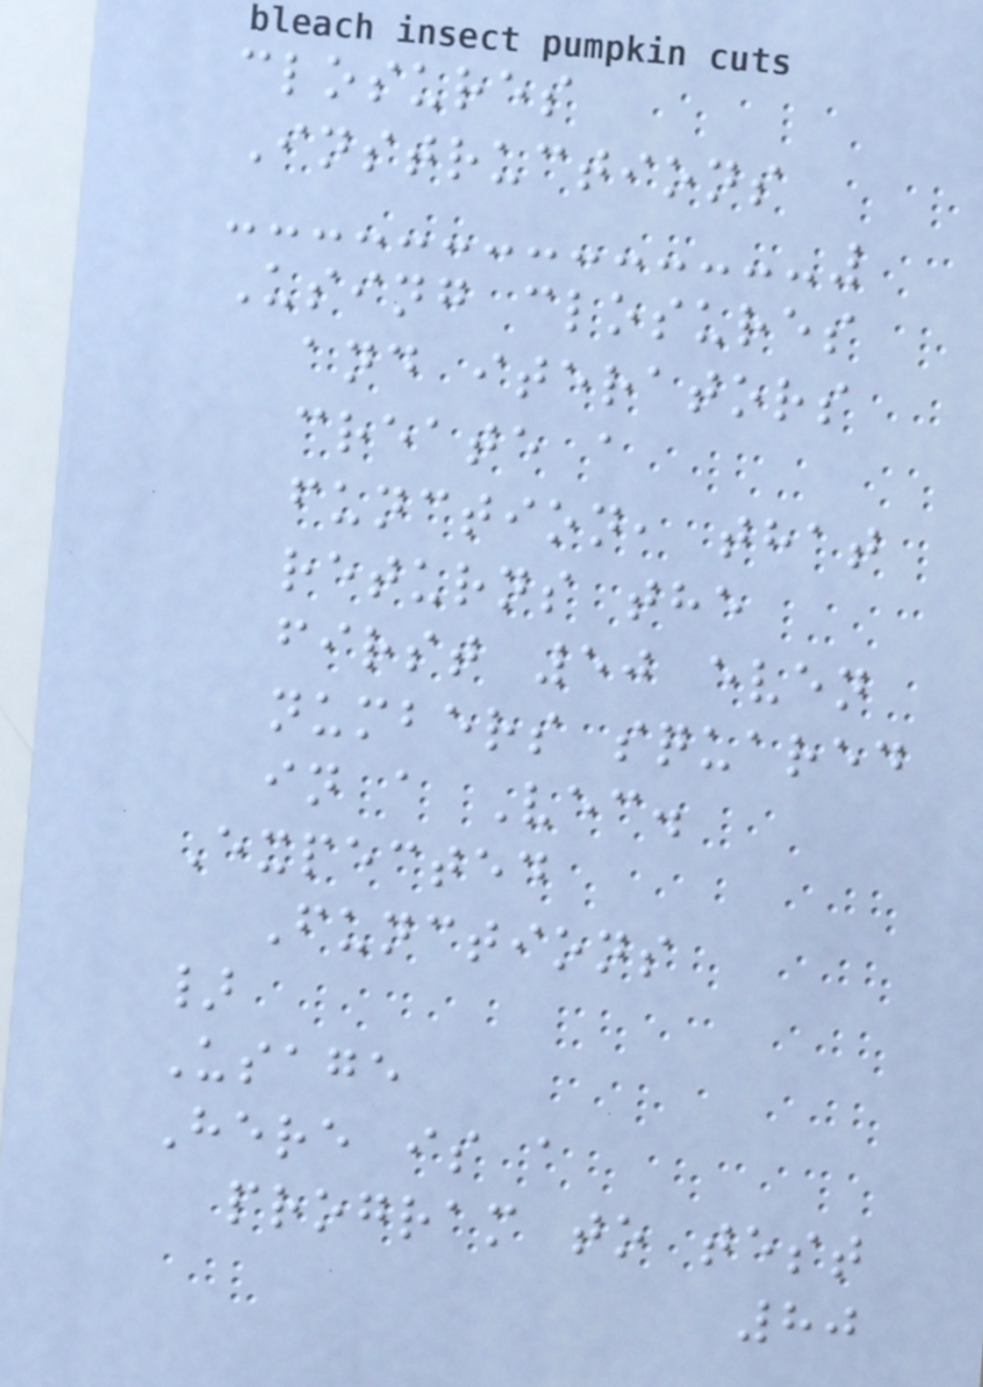closures
Instructions
Using closures
and iterators
create a
function, that
returns the
first 50 even
numbers squared
in a Vec.
Expected
Functions
}
Usage
Here is a
program to test
80
